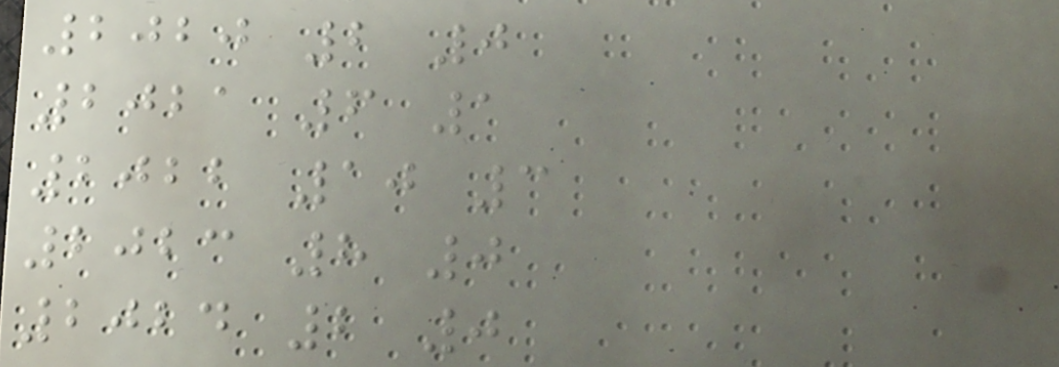2020 2 0
2021 6 1
2022 10 3
2023 8 0
2024 2 0
